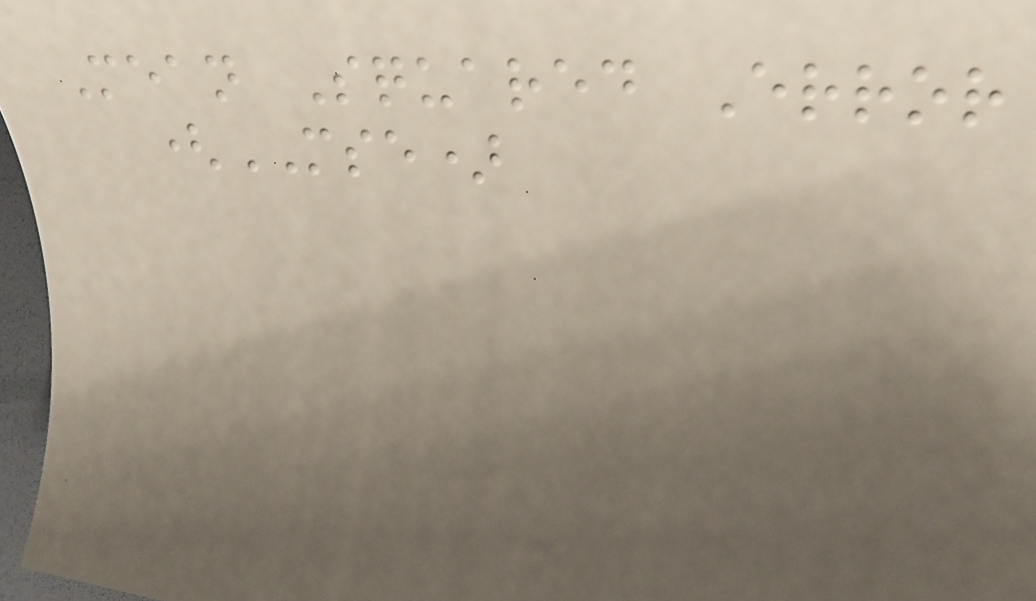Mean Squared Error
(MSE)
